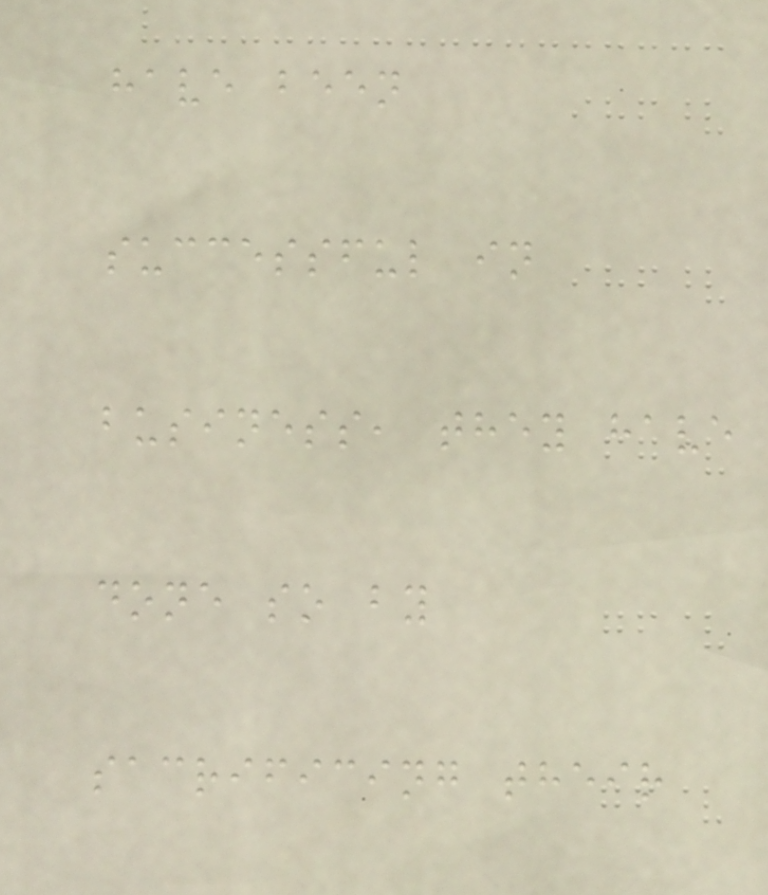have been
successful in
business, they have
done so by
sacrificing their
